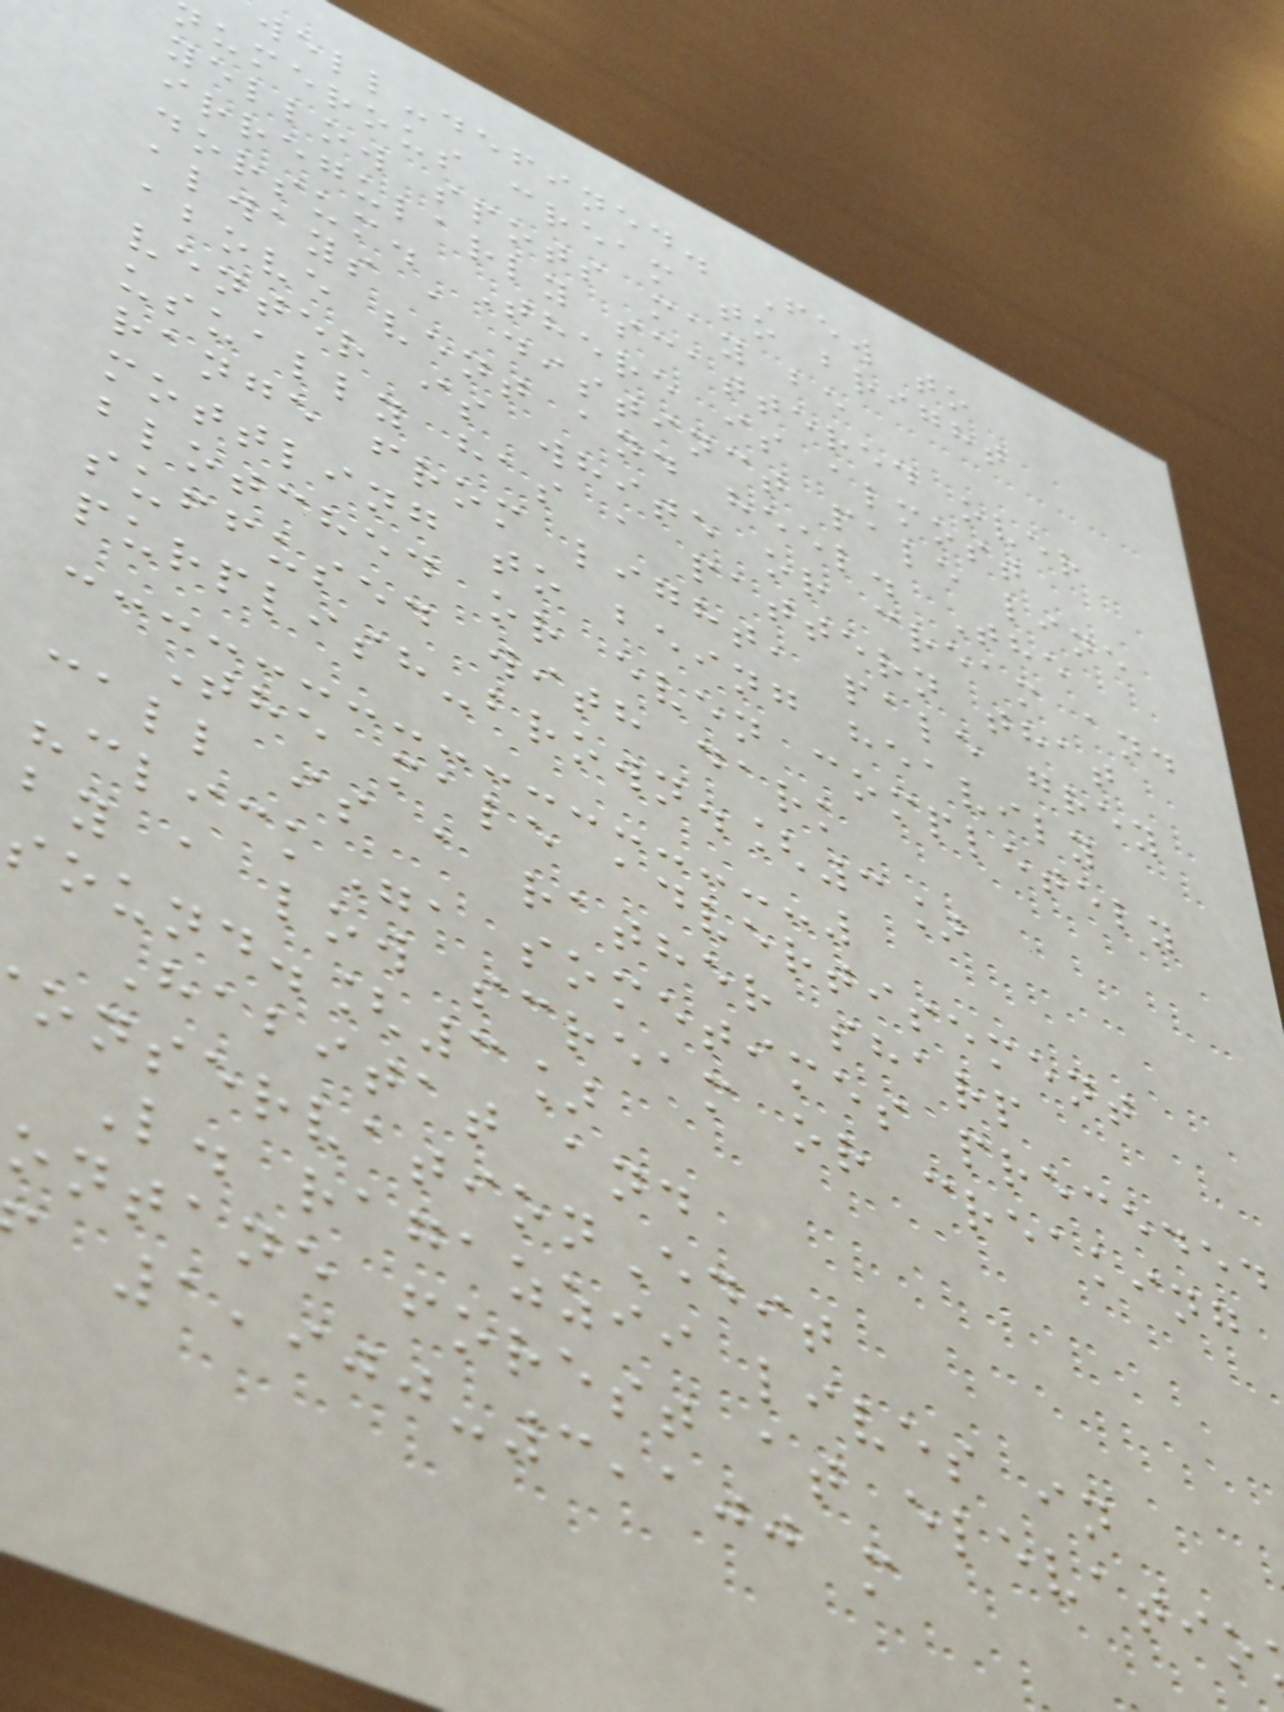well-defined. Few to
umerous cream to bright
yellow spots may be
irregularly scattered over
dorsum. There is almost
always a distinct pale line
above vent and heel. The
venter is white or cream and
usually has a pattern that
range from light, pale grey
mottling to being heavily
blotched or even completely
suffused with dark
purplish-brown.[3]
The male advertisement
call is a rather sharp
"click", sometimes preceded
by a low scream or creaking
sound.[3]
Habitat and
onservationEdit
L. ragazzii lives in
ontane forest at elevatio
1,900-3,100 m
